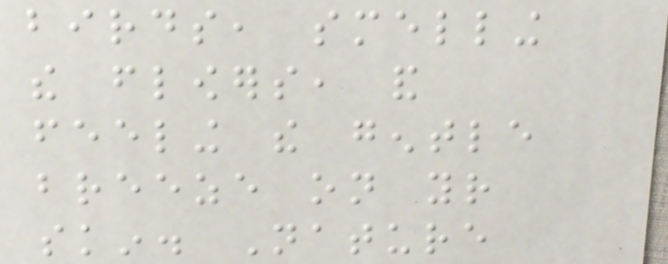birds, smelling
the flowers, and
feeling the gentle
breeze on your
skin. Nature
